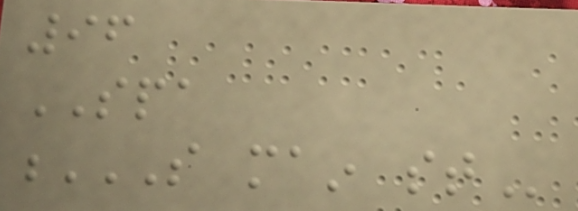96
SPA
S MAIN ST
